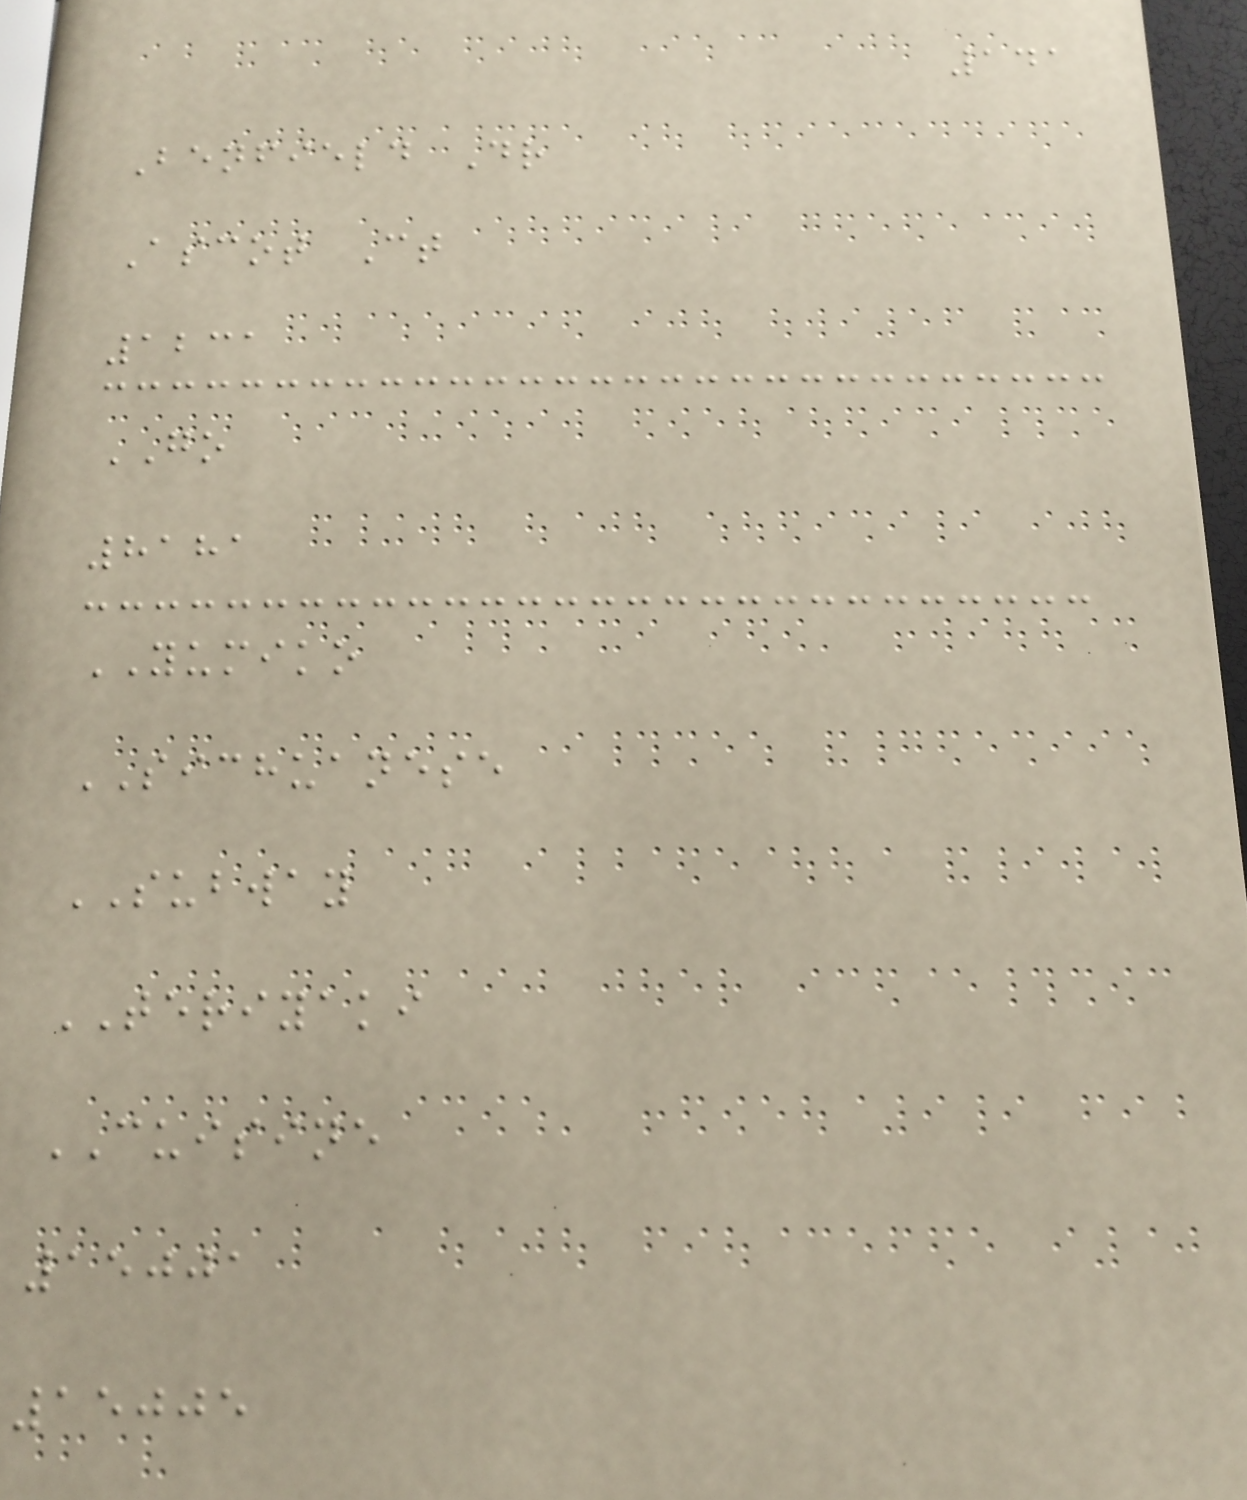141
Benfield Dr
Ascot Ct
1231
GO
8181
YUMIKO
SICHUANESE
SUBWAY
TERIYAKI
CUISINE
15001
15005
